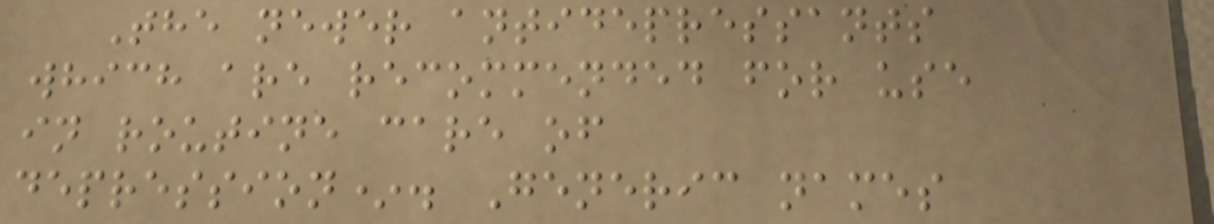The newer antidepressants
which are recommended for use
in routine care of
depression*. Generic names
